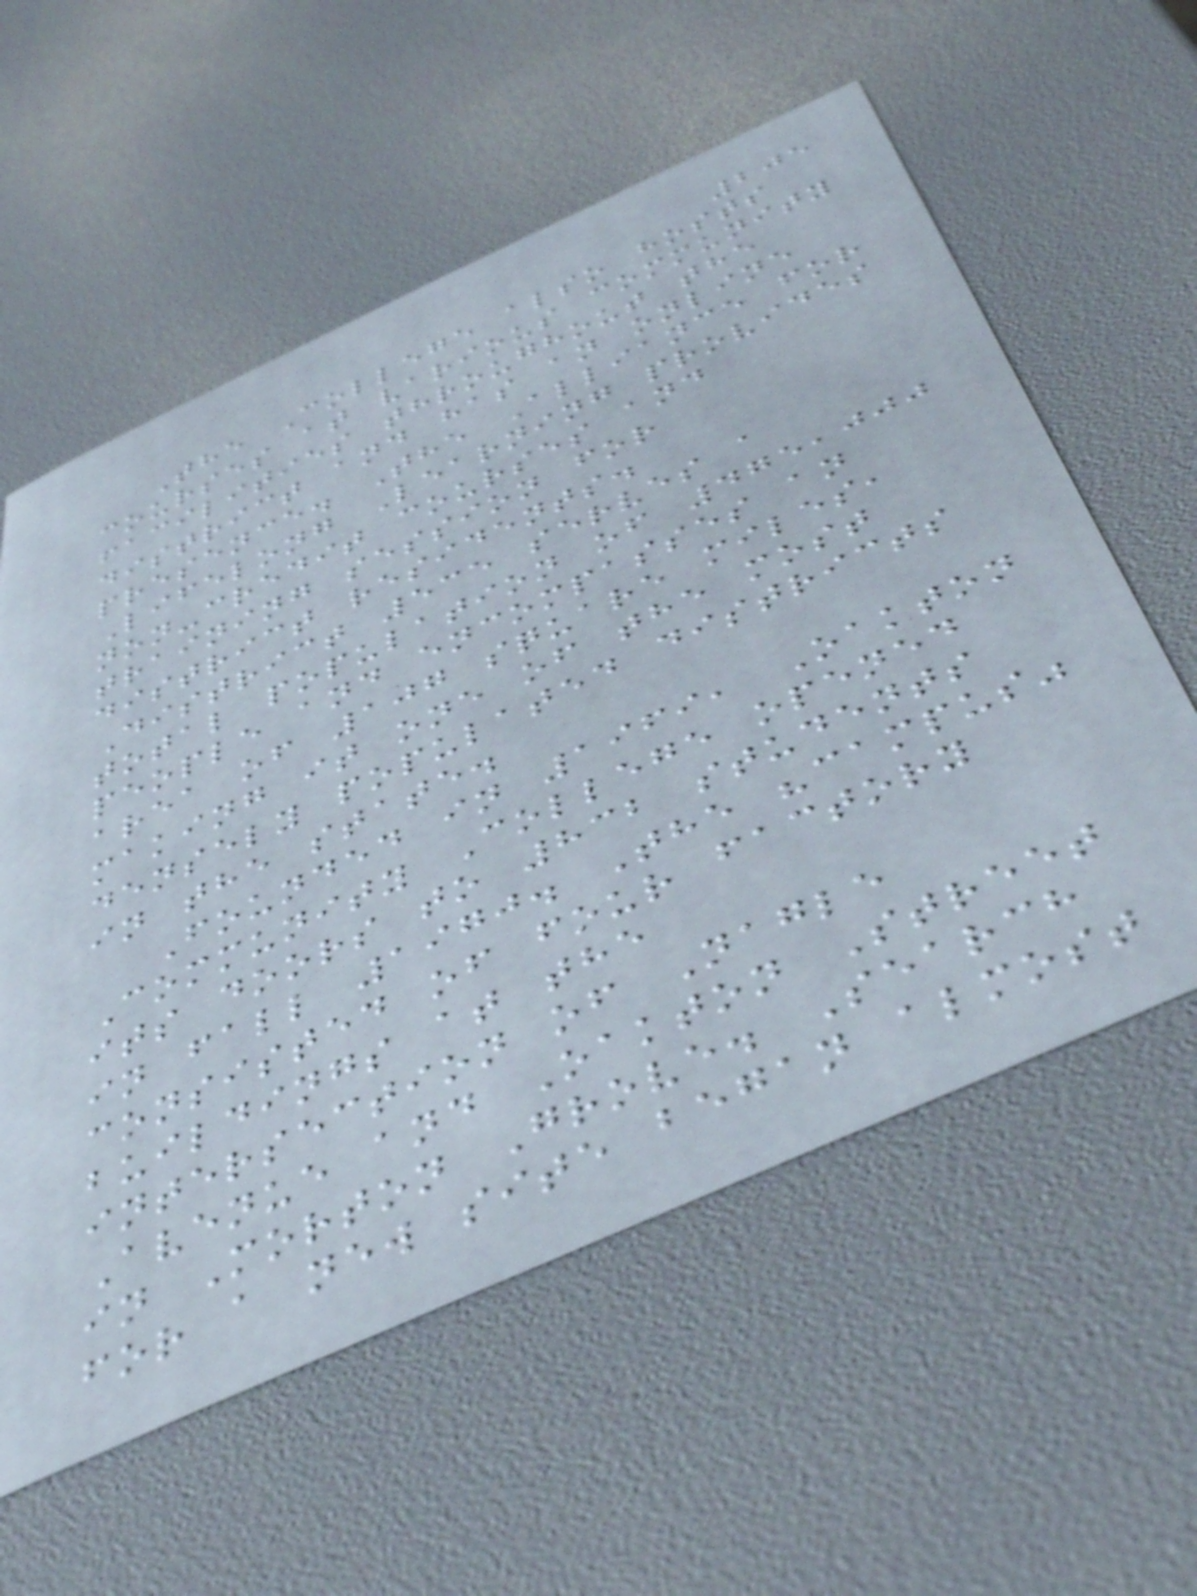205
The College also hosts
courses at various community
facilities throughout the
district and has an online
presence. The Alliance for
Lifelong Learning provides
non-credit courses and
training session for
district residents.
District 535 serves a
total population of 475,000
people and encompasses an
area of 107 square miles,
making it one of the most
densely populated districts
in the state.
Founded in 1969, Oakton
Community College opened
its doors to 832 students
in fall 1970. The "campus"
consisted of four factory
buildings at the
intersection of Nagle
Avenue and Oakton Street
in Morton Grove. Search
for a new site began almost
